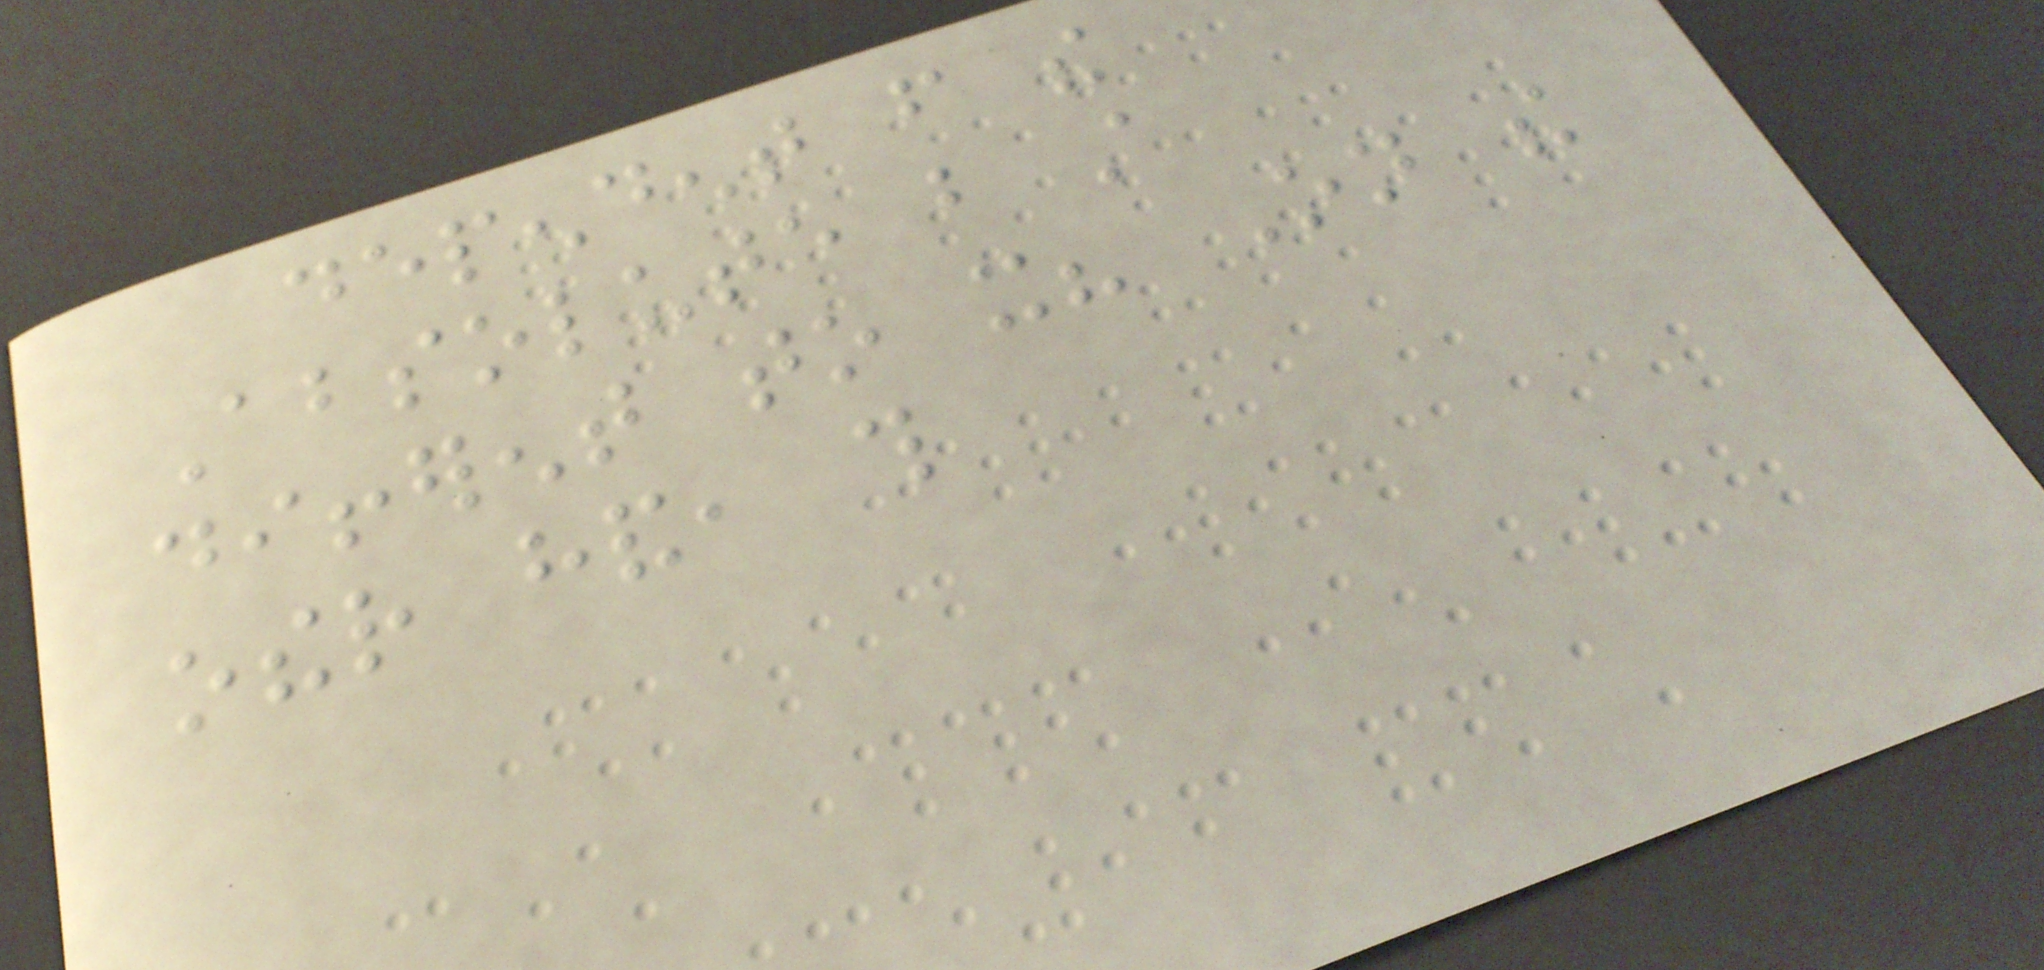dependent from the
Absolute but still
different to it? On the
other hand, this
